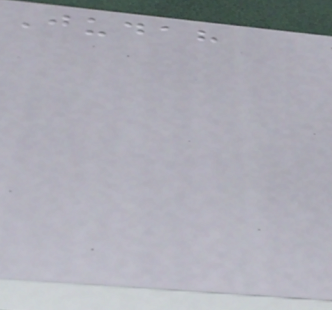Judah
